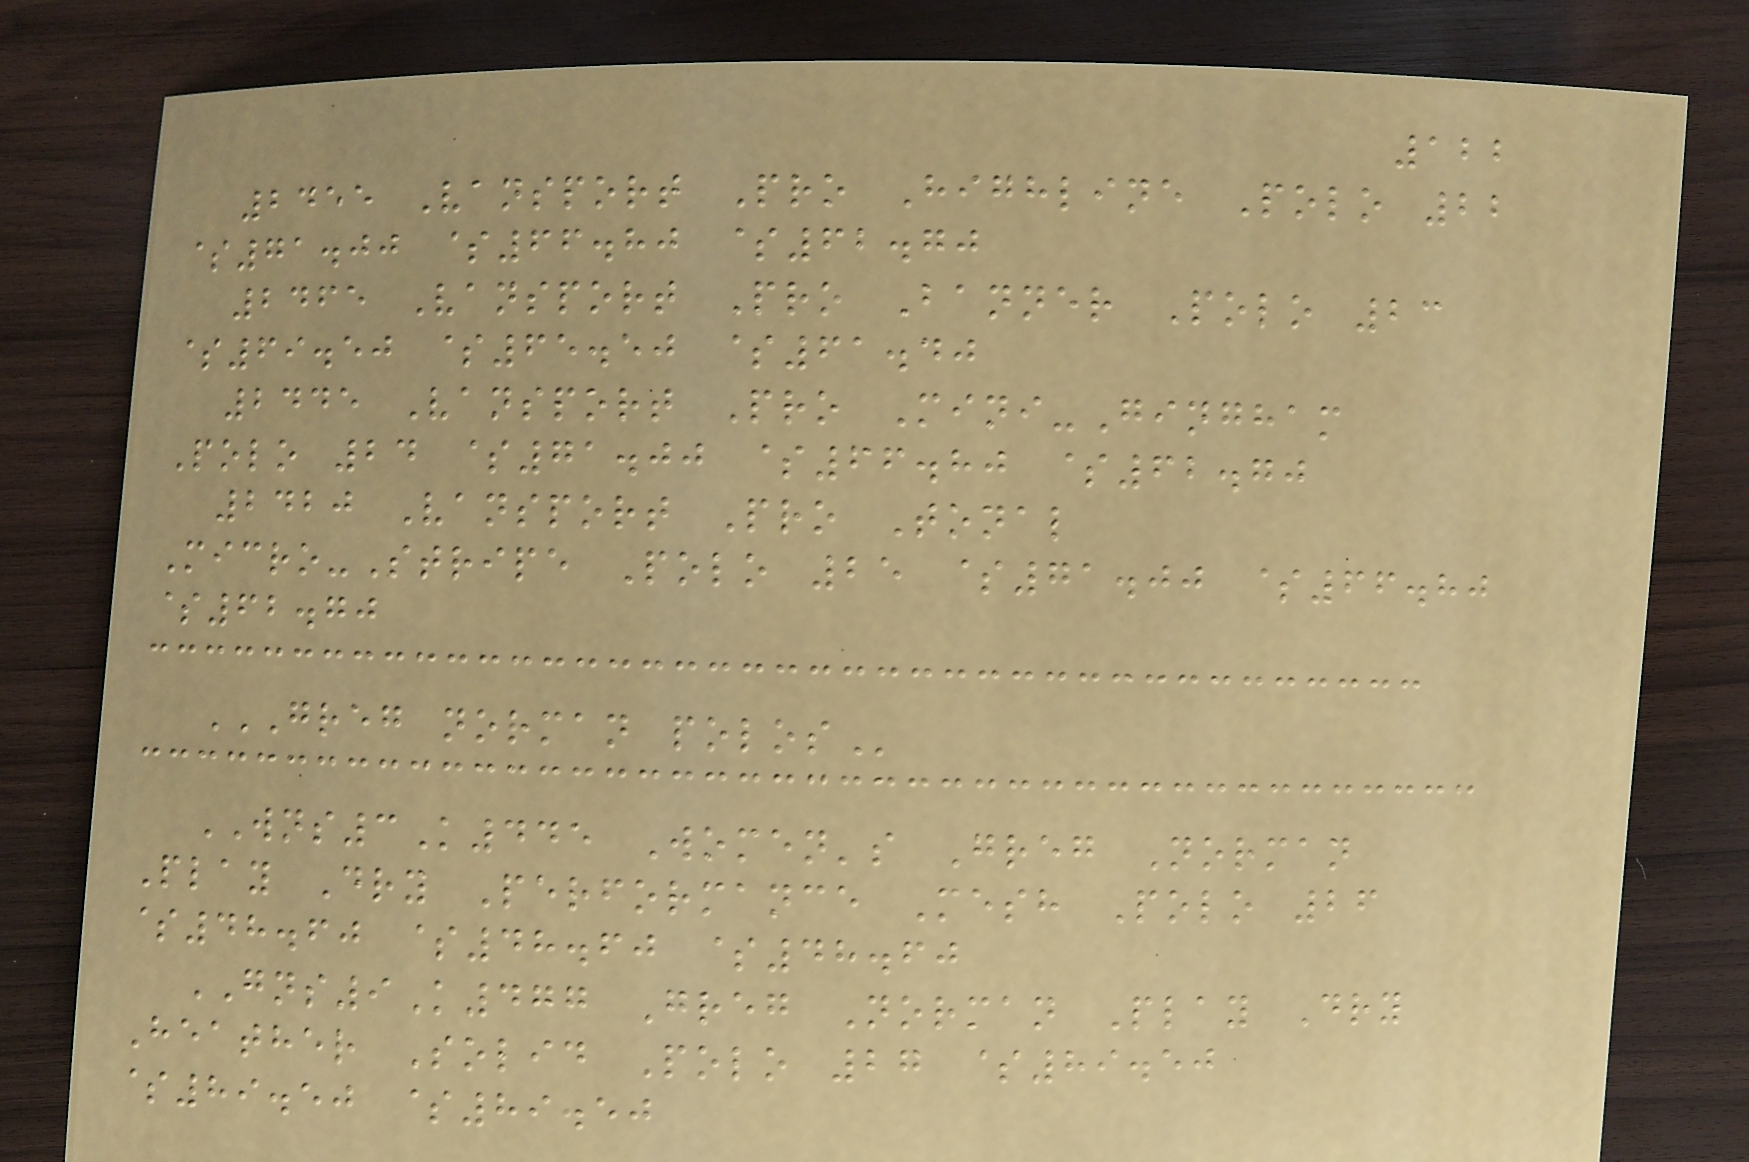122
2455 Vansport Pro Highline Polo 22
$71.00 $66.80 $62.70
2465 Vansport Pro Banner Polo 23
$69.50 $65.50 $61.40
2445 Vansport Pro Mini-Gingham
Polo 24 $71.00 $66.80 $62.70
2420 Vansport Pro Tonal
Micro-Stripe Polo 25 $71.00 $66.80
$62.70
GREG NORMAN POLOS
WNS3K445 Women's Greg Norman
Play Dry Performance Mesh Polo 26
$48.60 $48.60 $48.60
GNS9K477 Greg Norman Play Dry
Heather Solid Polo 27 $89.50
$89.50 $89.50
